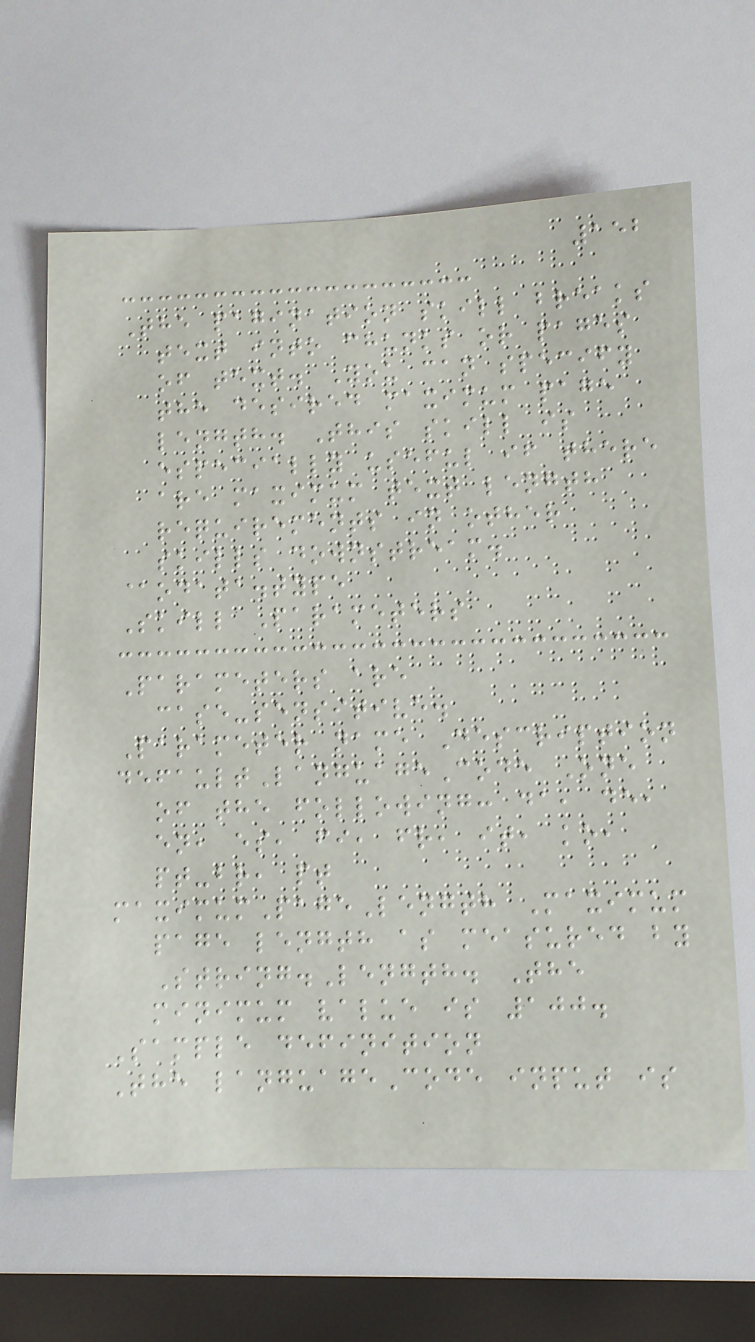152
The pagination skill breaks
text into chunks or pages
of text. You can specify
the desired maximum page
length. This skill is
especially useful if there
are maximum text length
requirements in other
skills downstream.
@odata.type
Skill Parameters
Parameters are
case-sensitive.
Parameter name Description
defaultLanguageCode One
of the following: da, de,
en, es, fi, fr, it, ko,
pt-br, pt
maximumPageLength Maximum
page length as measured by
String.Length. The
minimum value is 100.
Sample definition
The languageCode input is
